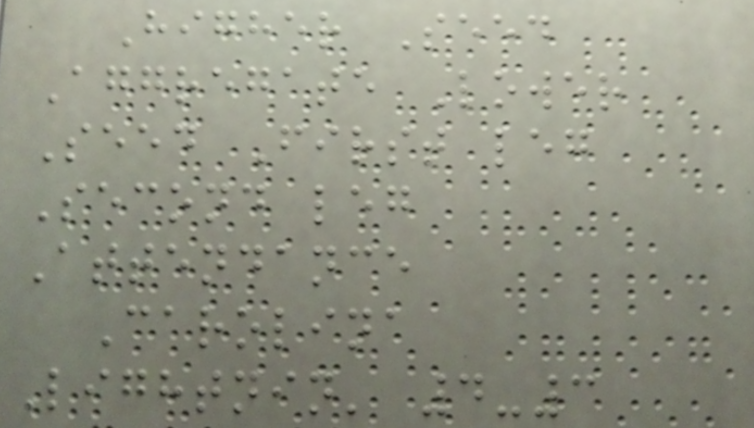Higher Seed
Aggregate Lower
Seed First leg
Second leg
Attendance
Carolina
Lightnin' 4-3
